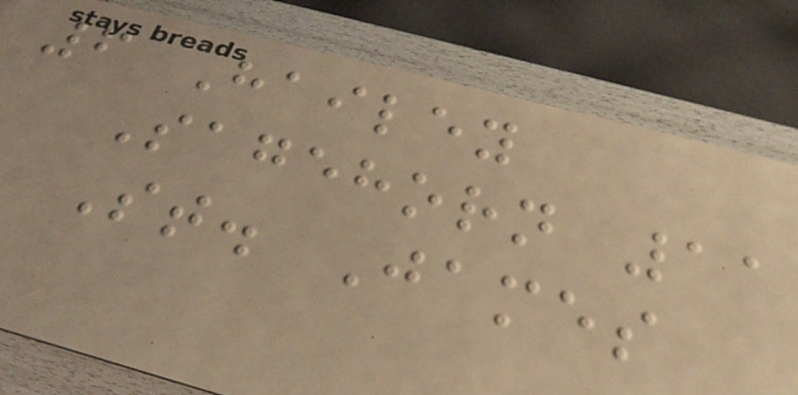6 Hailey
Sagehorn 11
St. James
